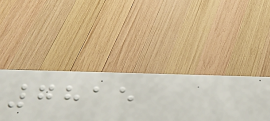7815
